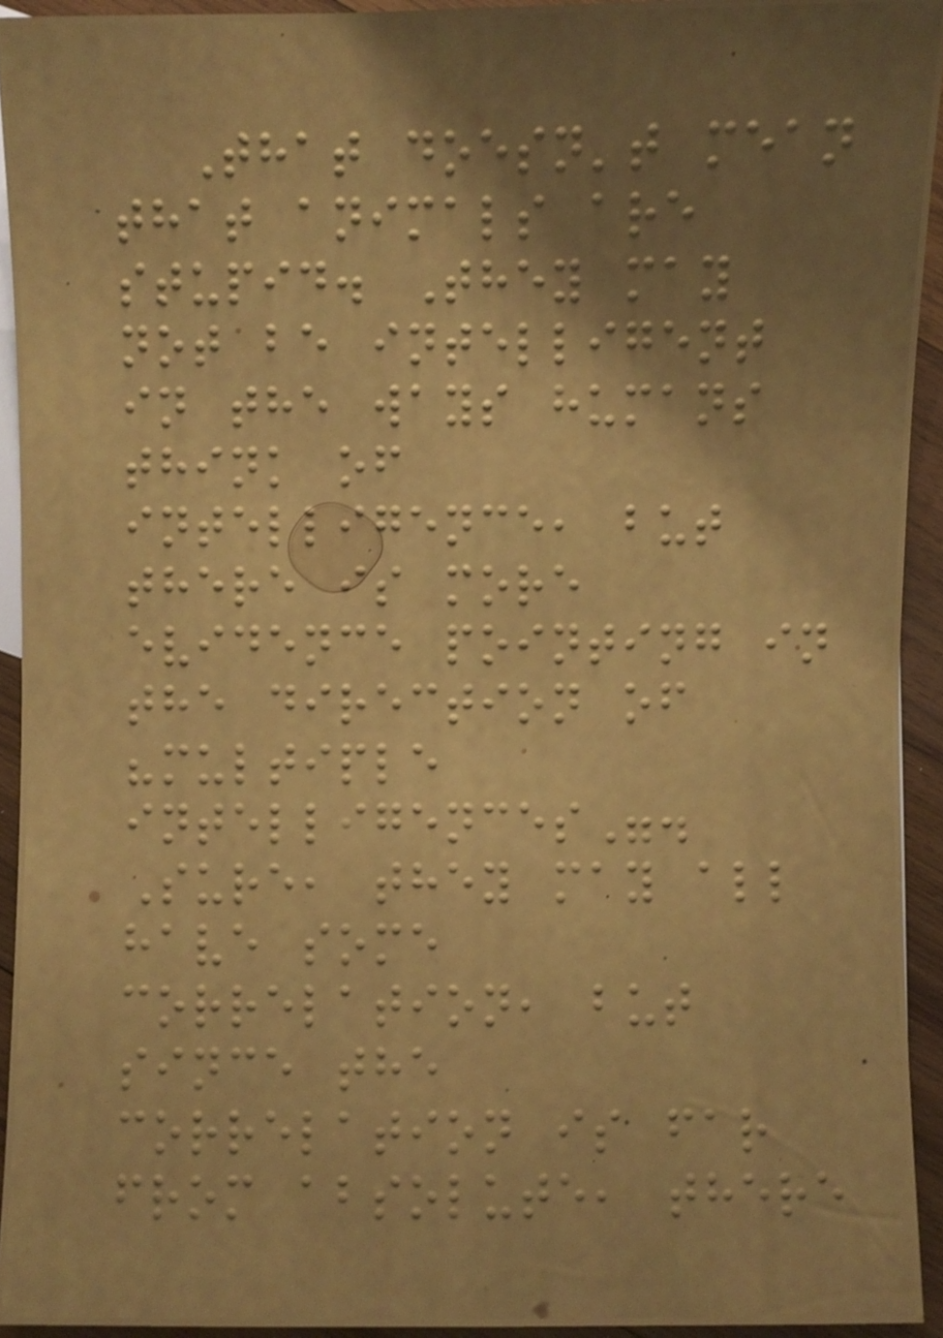That doesn't mean
that animals are
stupid. They may
not be intelligent
in the ways humans
think of
intelligence, but
there is more
evidence pointing in
the direction of
"multiple
intelligences".
Sure, they may all
have some
correlation, but
since the
correlation is far
from absolute, there
